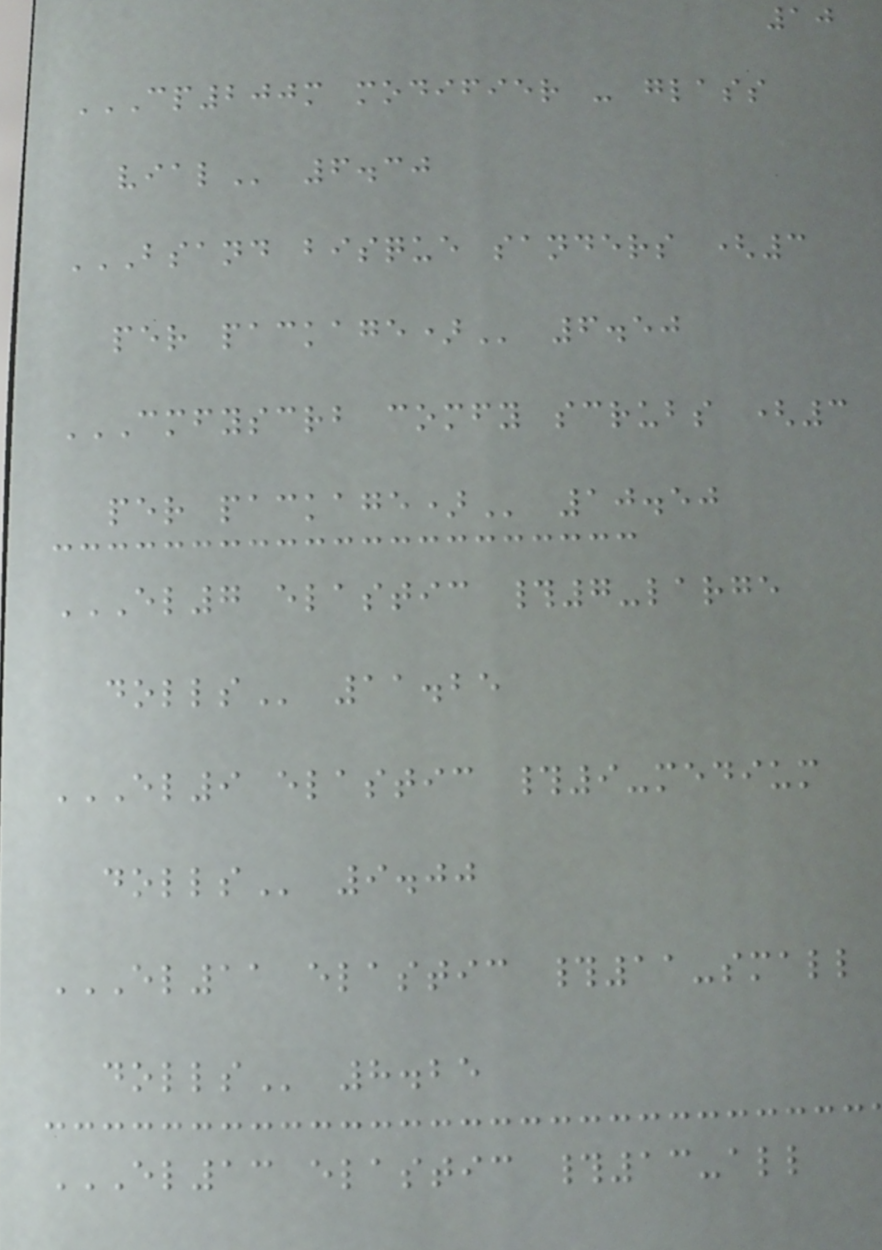10
CP200M MODIFIER - GLASS
VIAL 6.30
BSAND BISQUE SANDERS (3
PER PACKAGE) 6.50
CMFYSCRB COMFY SCRUBS (3
PER PACKAGE) 10.50
EL7 ELASTIC #7-LARGE
DOLLS 11.25
EL9 ELASTIC #9-MEDIUM
DOLLS 9.00
EL11 ELASTIC #11-SMALL
DOLLS 8.25
EL13 ELASTIC #13-ALL
